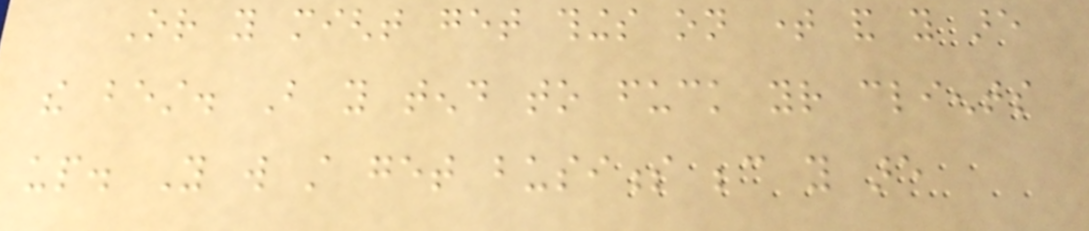Or you might get things on time and you are
the best. But you tend to fuck your clients
up. You will still get business because you are
